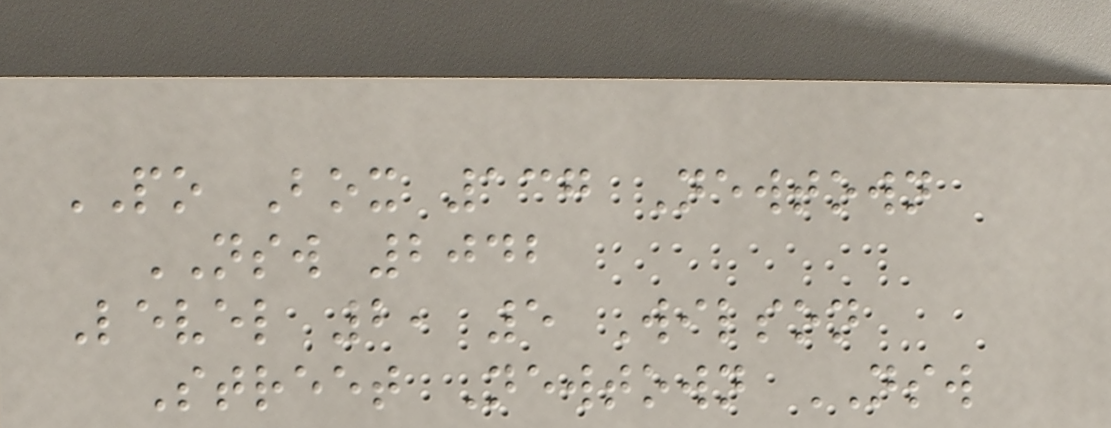PO Box 137 Newtown
NSW 2042
Level 2, 5 Wilson
Street Newtown NSW
